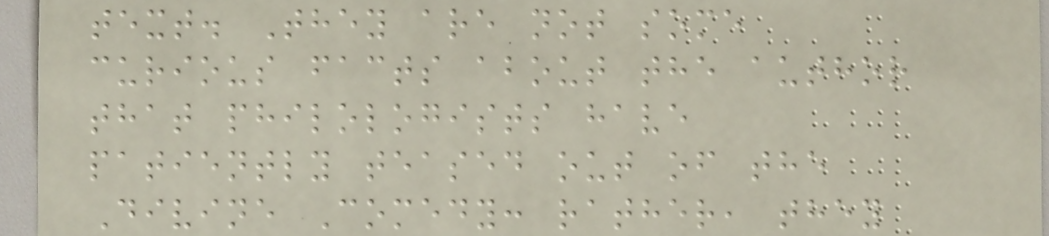text. They are not some
curious facts about the author
that philologists have
patiently teased out of the
Divine Comedy: rather, they
